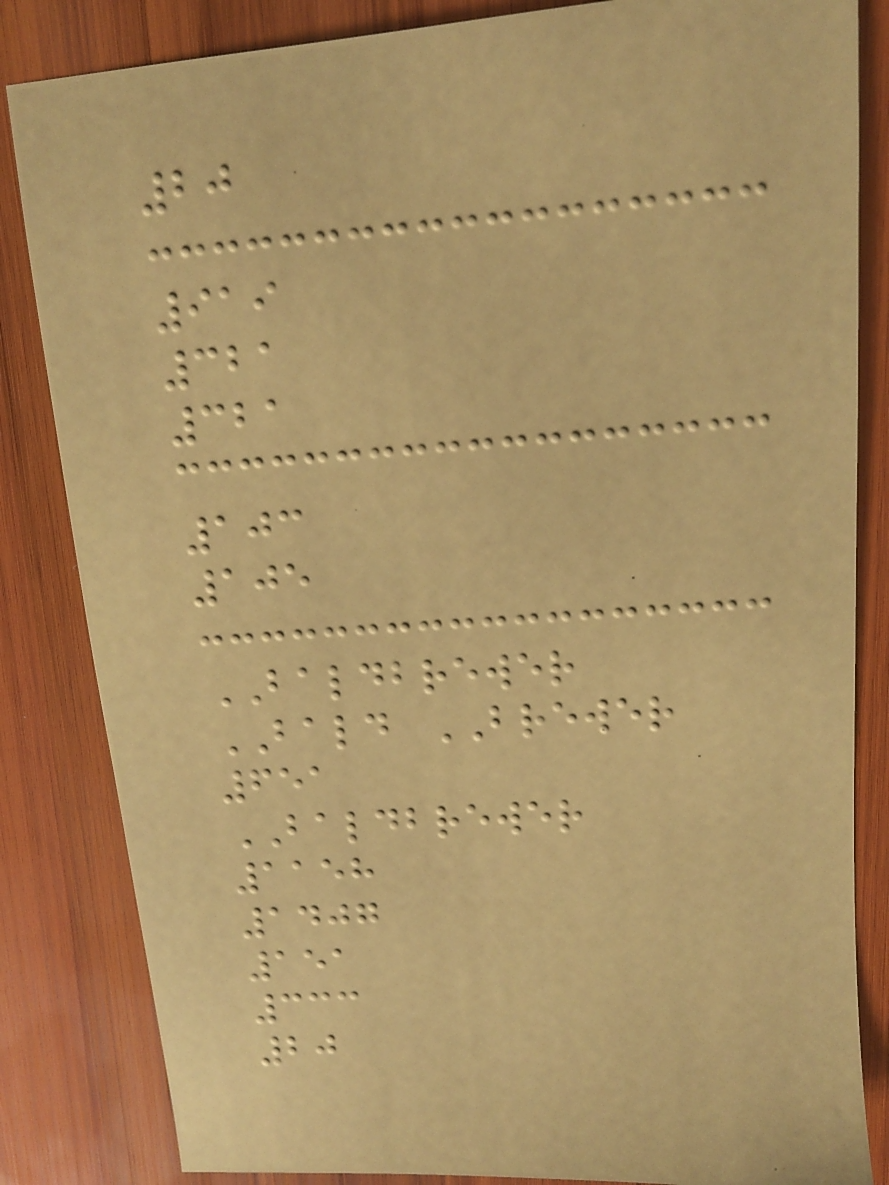20
919
321
321
103
105
BALDBREWER
BALD BREWER
651
BALDBREWER
1158
1407
151
333
20
